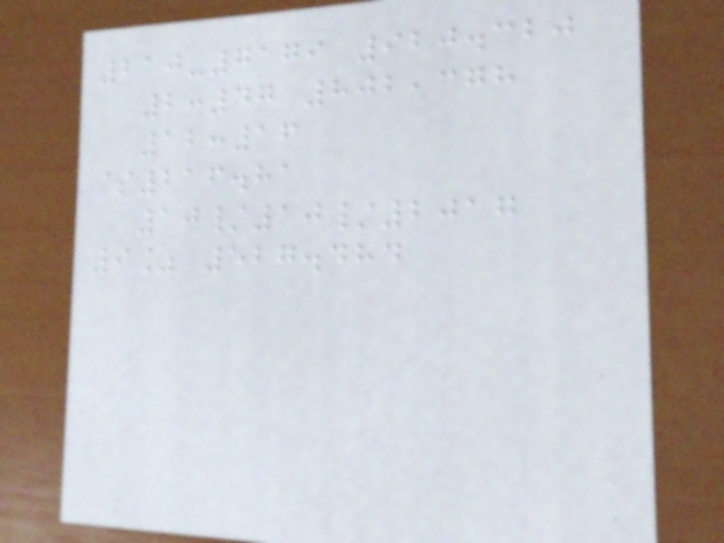210-7179 920.320
2:47 802,378
12:16
$216.81
10/10/2017
9% 527.484
